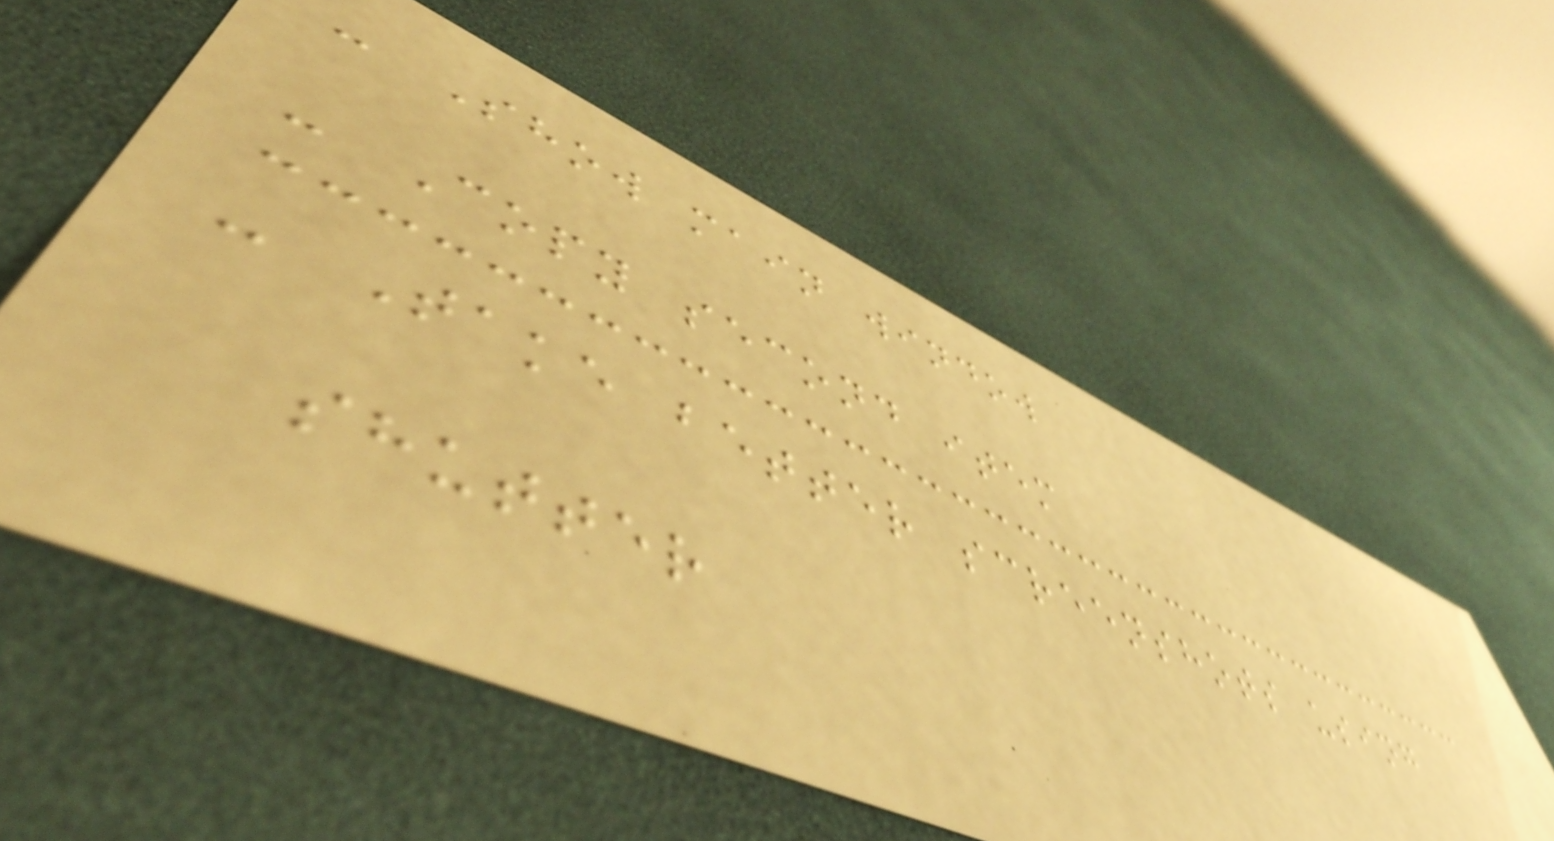- Show main window
- Copy second item
- Take better screenshots using
shutter
